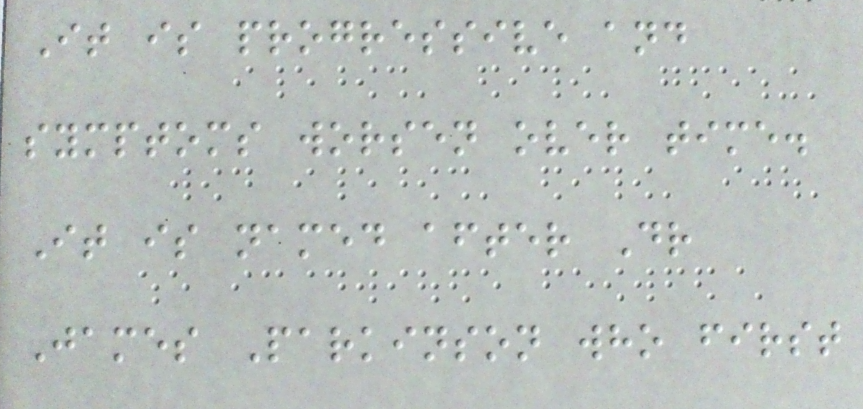It is progressive and
symptoms worsen over time.
It is named after Dr
James Parkinson who first
